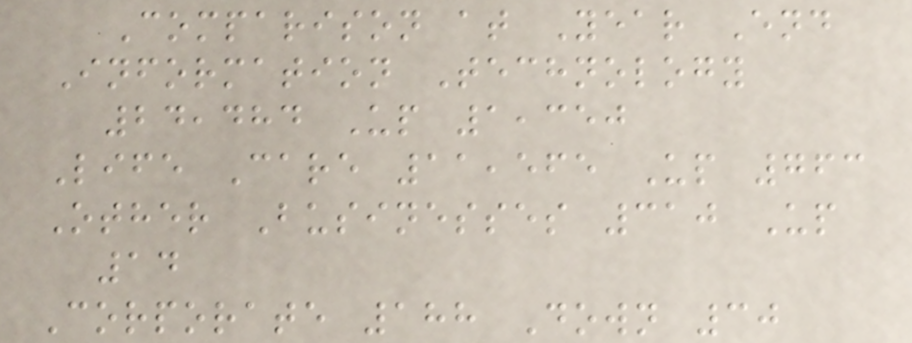Comparison at Year End
Information Technology
24,484 Up 1,350
Life Care 11,565 Up 763
Other Businesses 310 Up
14
Corporate 188 Down 30
